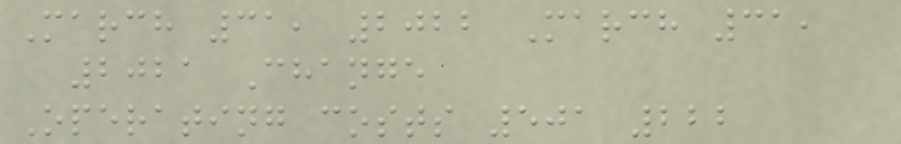March 31, 2022 March 31,
2021 Change
Operating costs 501 222
